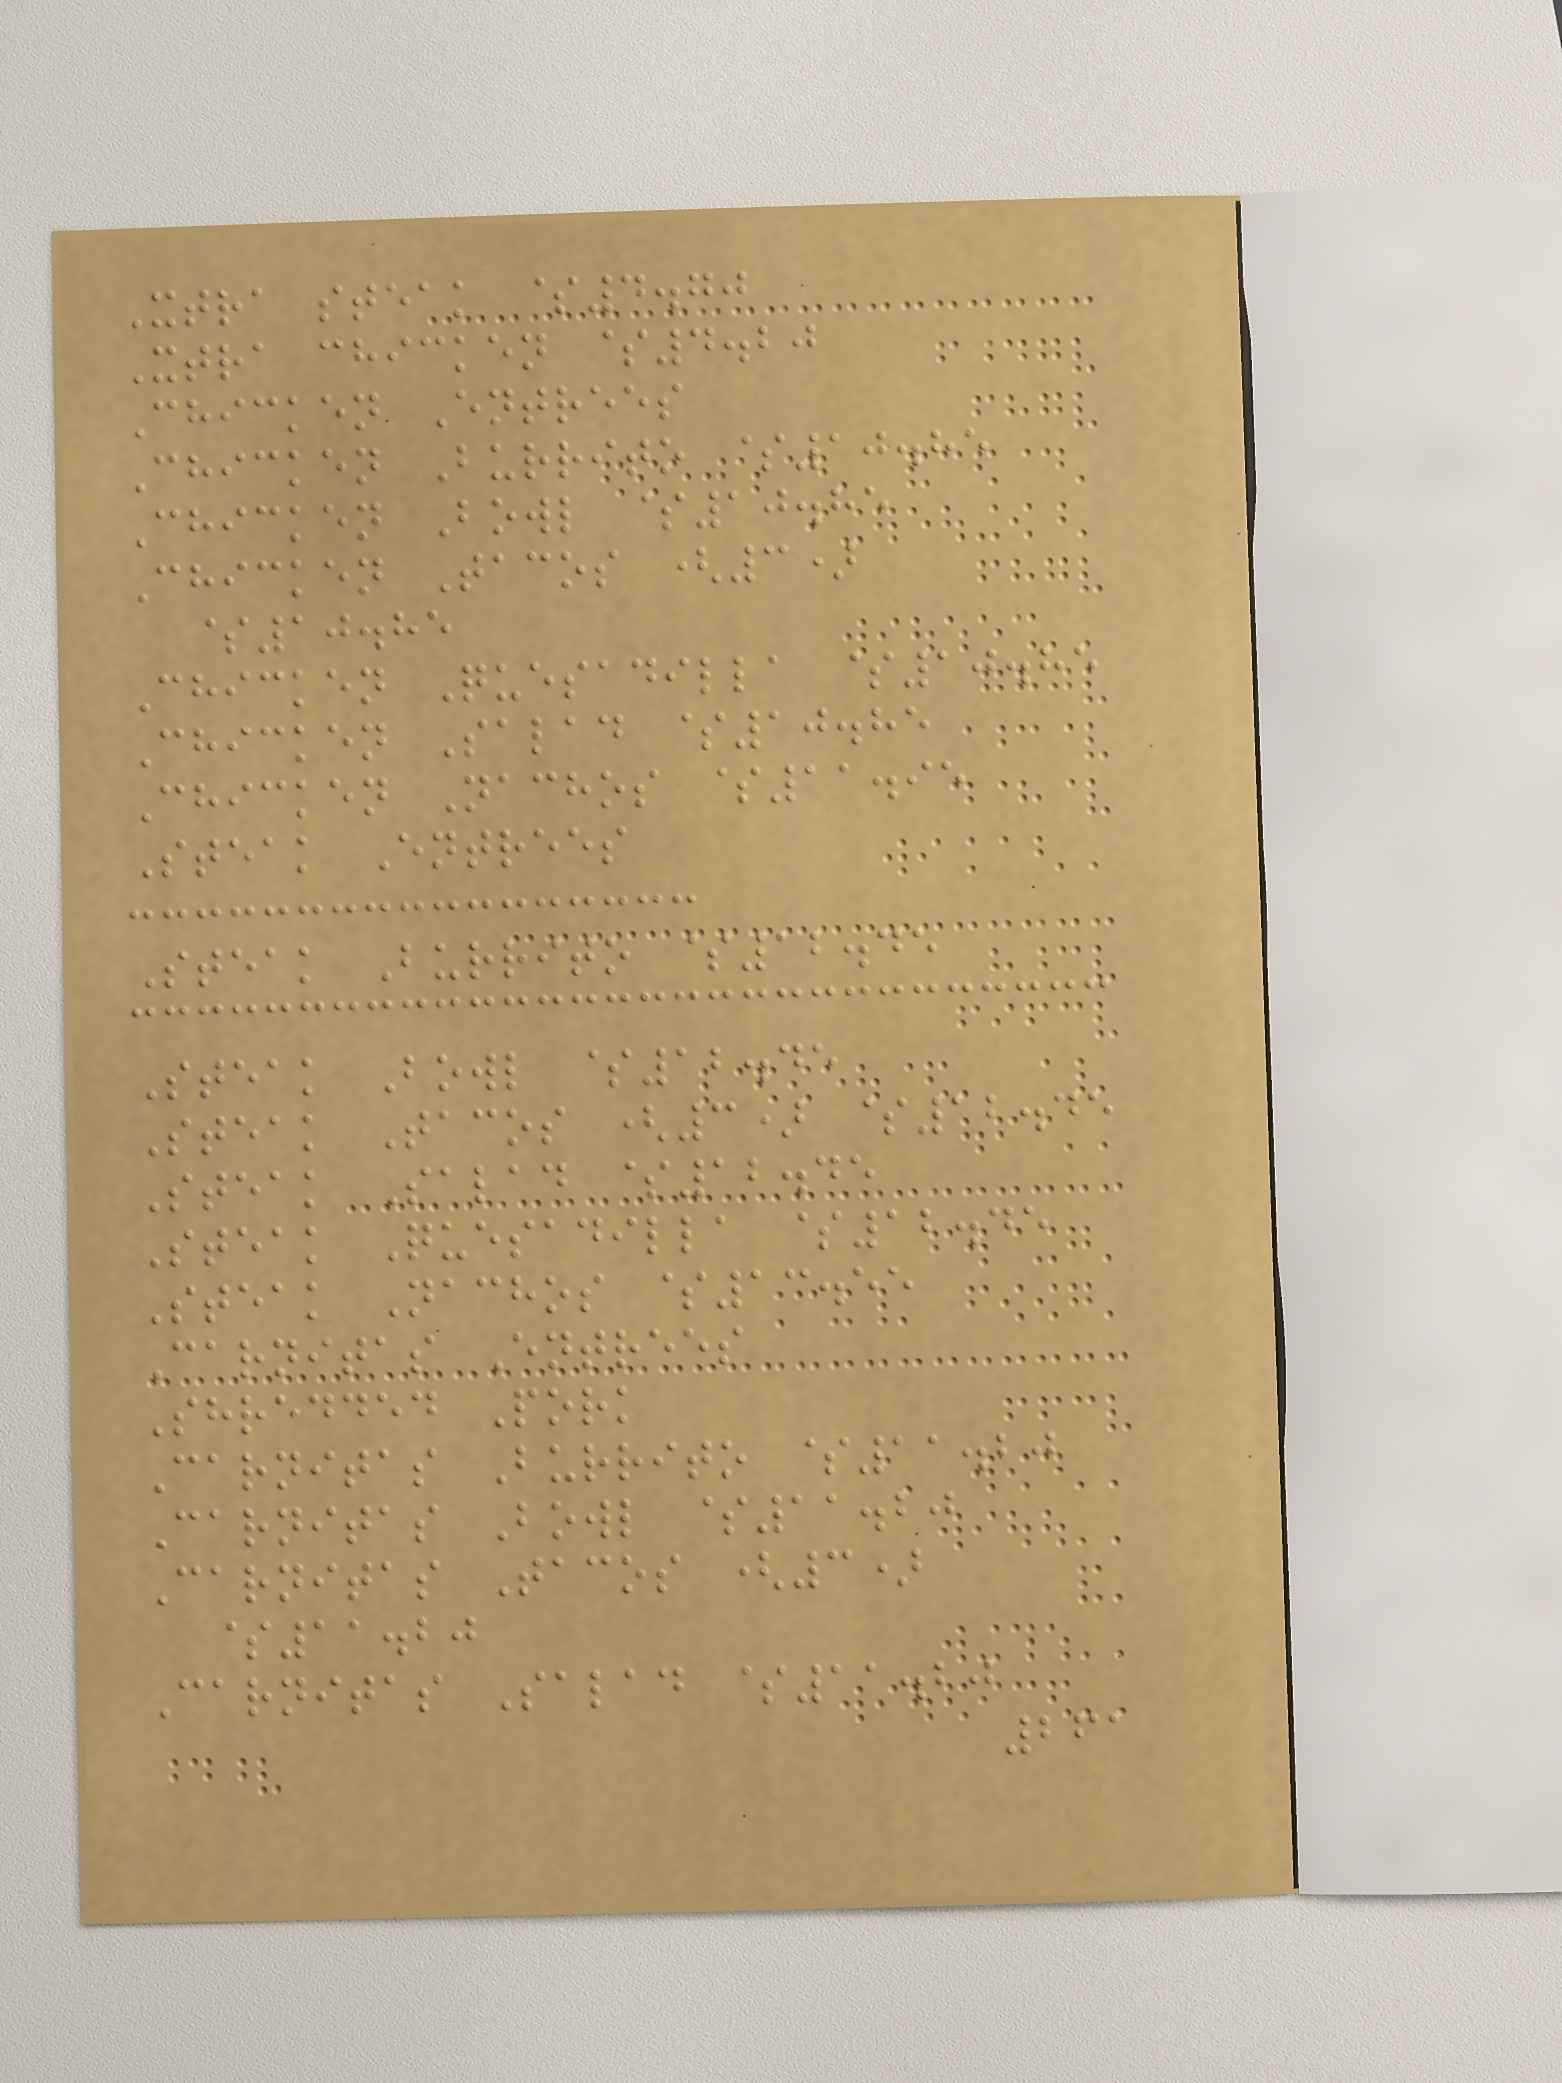Xtra steak $4.70
Xtra chicken $4.20
Chicken Entrees
Chicken Burrito $10.85
Chicken Bowl $10.85
Chicken Tacos (3)
$10.85
Chicken Quesadilla $10.85
Chicken Salad $10.85
Chicken Nachos $11.95
Steak Entrees
Steak Burrito $12.45
Steak Bowl $12.45
Steak Tacos (3) $12.45
Steak Salad $12.45
Steak Quesadilla $12.45
Steak Nachos $13.55
Carnitas Entrees
Shredded Pork
Carnitas Burrito $11.20
Carnitas Bowl $11.20
Carnitas Tacos (3)
$11.20
Carnitas Salad $11.20
261
